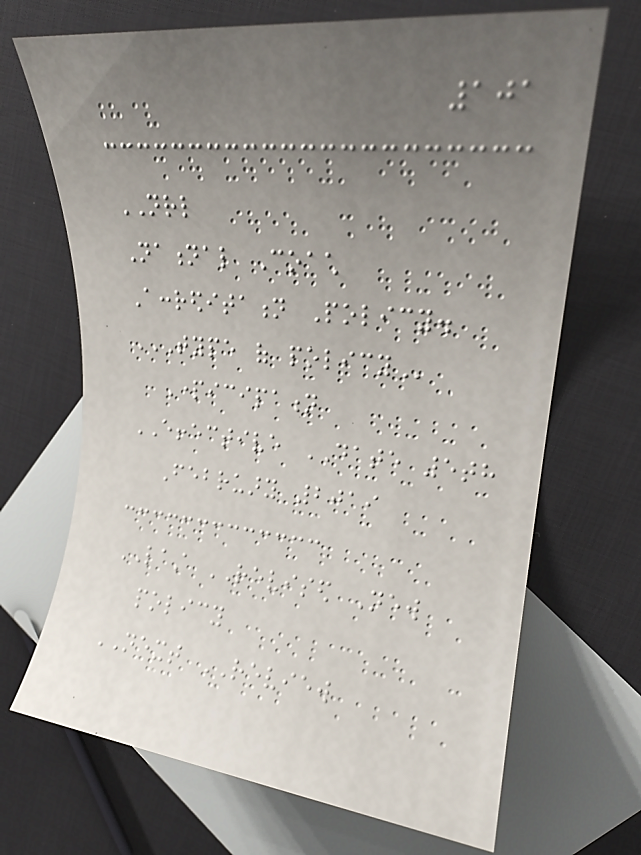101
NRL
National Coach
Accreditation Policy.
TYPE OF POLICY
Participation
EFFECTIVE DATE 5th
February 2019
LAST REVISED New
policy
NEXT REVIEW
